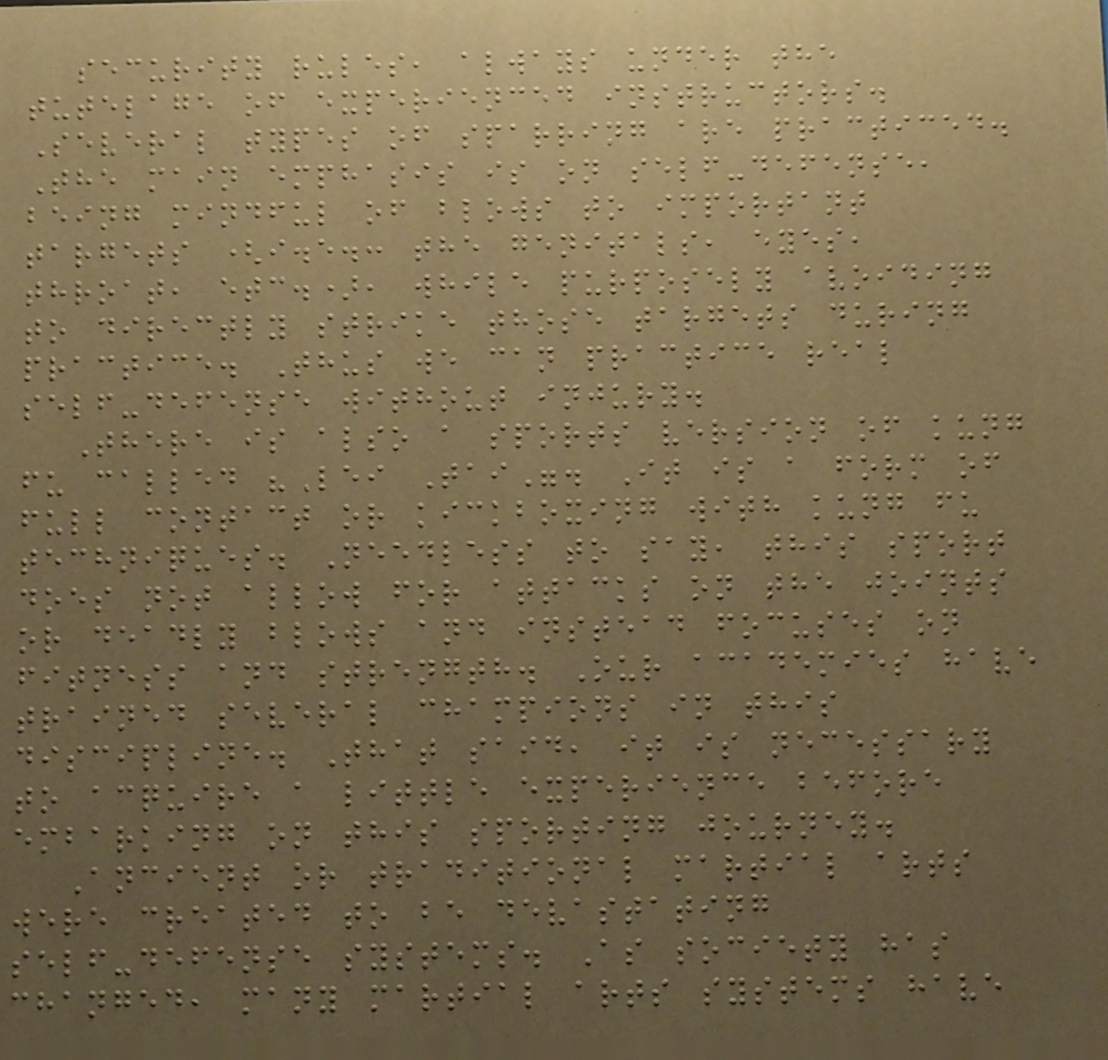security rules, always under the
tutelage of experienced instructors.
Several types of sparring are practiced.
The main emphasis is on self-defense,
being mindful of blows to important
targets (i.e.: the genitals, eyes,
throat, etc.), while purposely avoiding
to directly strike those targets during
practice. Thus we can practice real
self-defense without injury.
There is also a sports version of kung
fu called "Lei Tai". It is a form of
full contact or kickboxing with kung fu
techniques. Needless to say, this sport
does not allow for attacks on the joints
or deadly blows and instead focuses on
fitness and strength. Our academies have
trained several champions in this
discipline. That said, it is necessary
to acquire a little experience before
embarking on this sporting journey.
Ancient or traditional martial arts
were created to be devastating
self-defense systems. As society has
changed, many martial arts systems have
